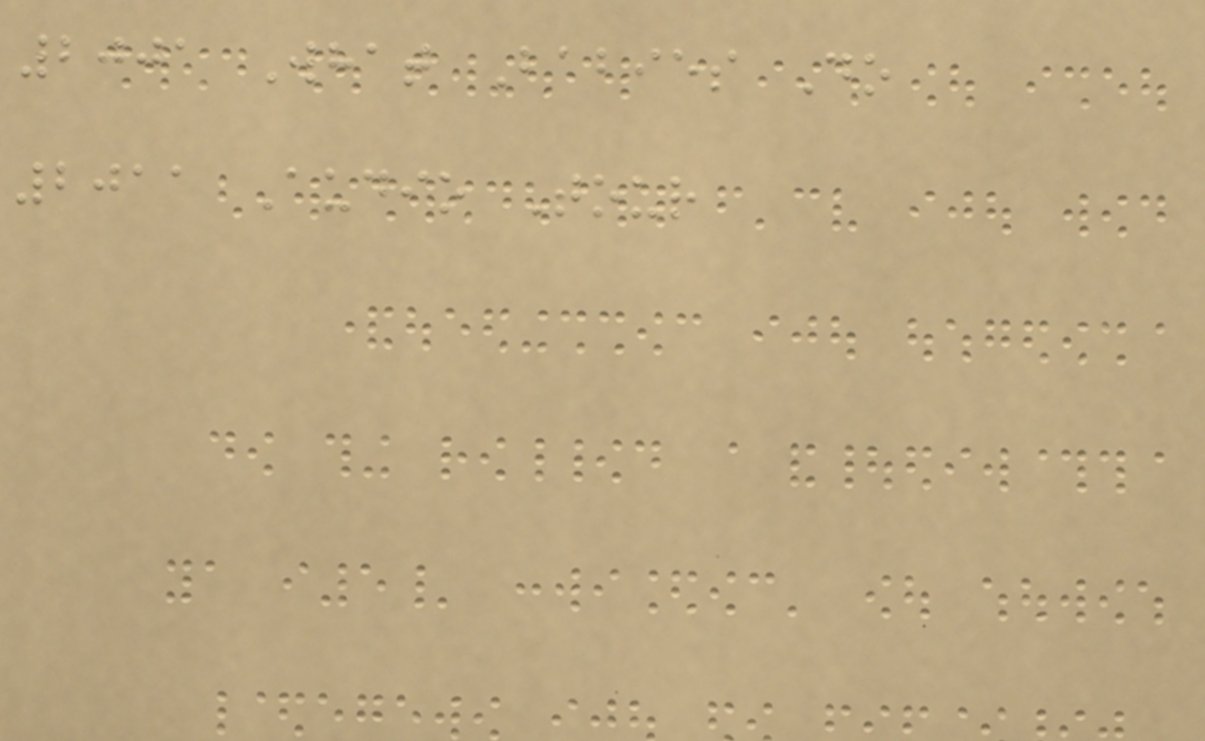2001 What Babies Do
2011 Audio Tour
